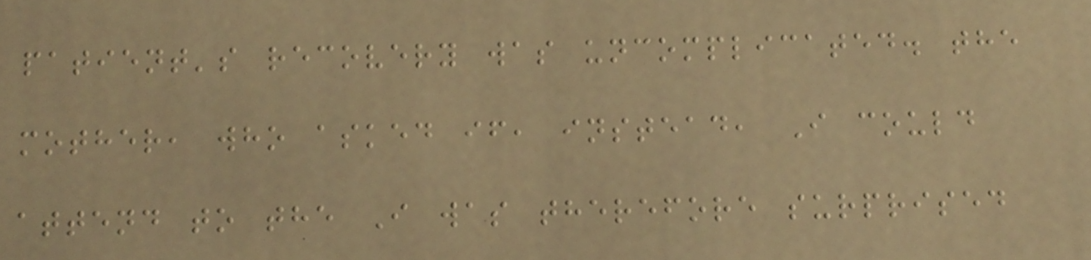patient's recovery was uncomplicated. the
mother, who asked if, instead, I could
attend to the I was therefore surprised
